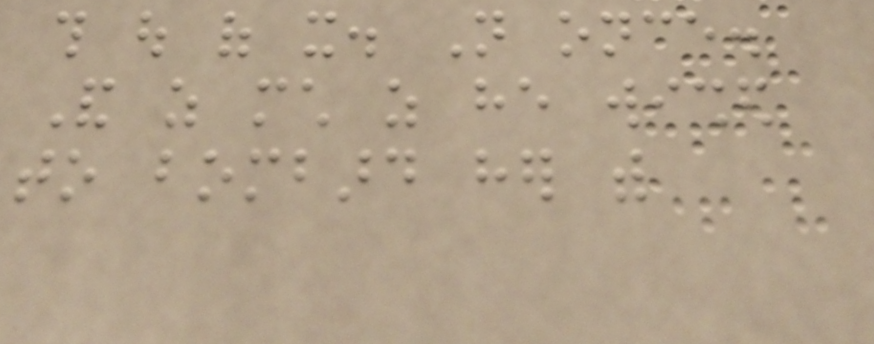this out of it. Not once.
And as much as he wished
to bombard her with
